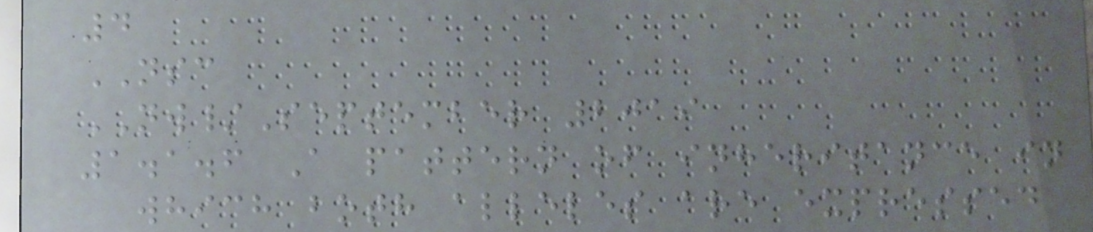4
NSC
NW/September 2019
1.1.6 A pattern of inheritance in
which both alleles are expressed
